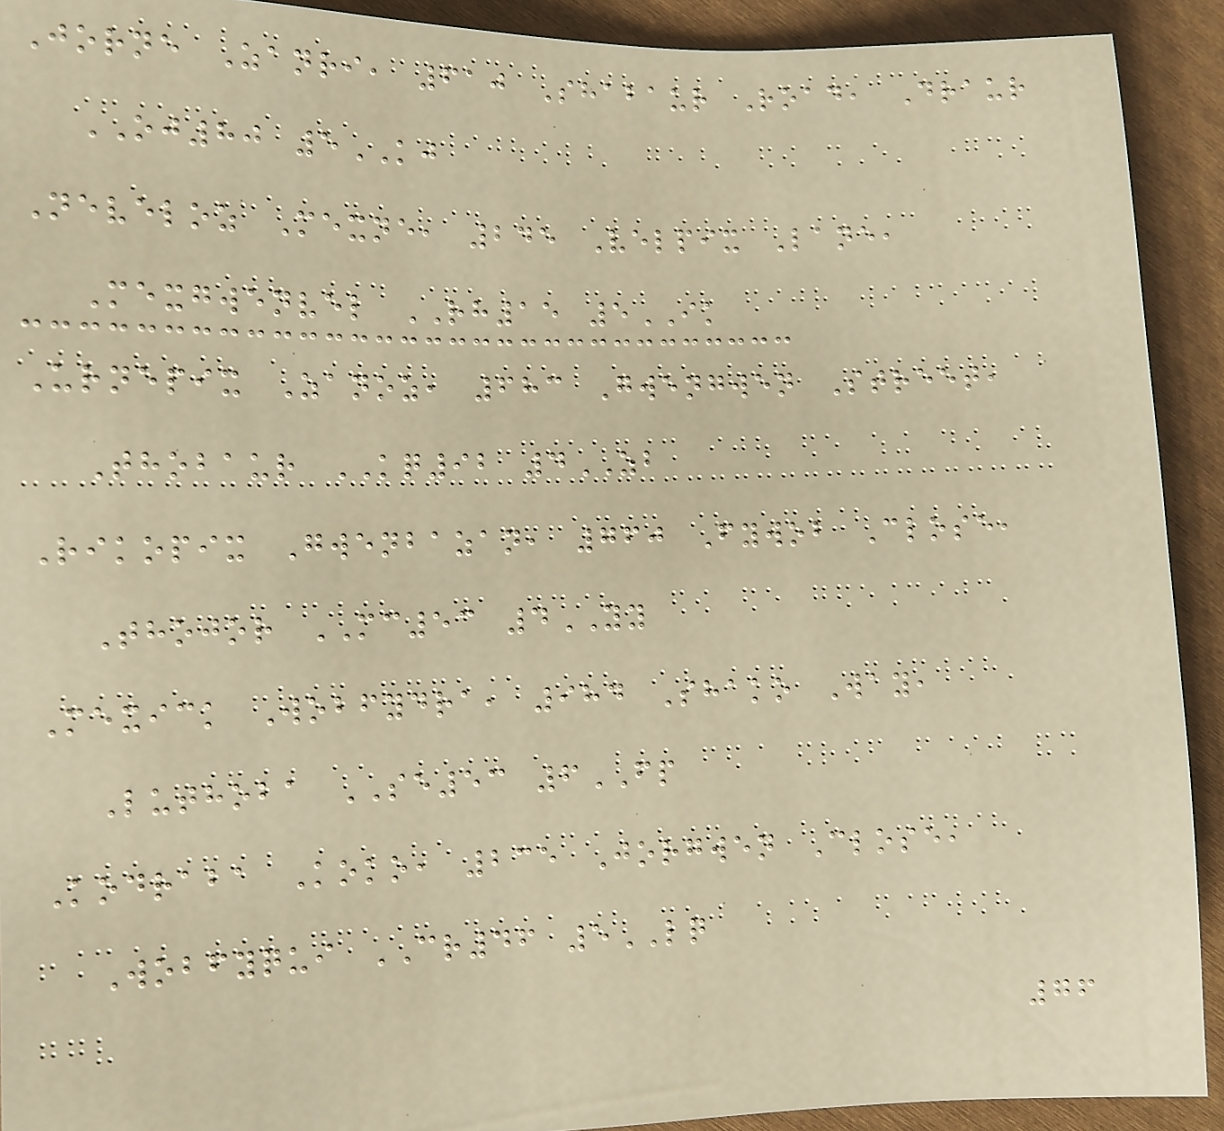Jorne Zanri, 610 Shabaur Road, Draur
OJ80 5KJ
Neveloz Mexne, 245 Velpix Lane,
Mexgwenvel RH15 5IK
Urnepix Zanoz, 683 Gwengwen Street,
Thobaur KQ92 4ZB
Rikopix Gwenbazan, 760 Fywob Close,
Thojor MC53 4YY
Mexick Wobfydra, 984 Shako Way,
Luthoba SE53 6FP
Kodraba Koko, 235 Jorgwen Close,
Wobfyqui CR46 5LQ
76
